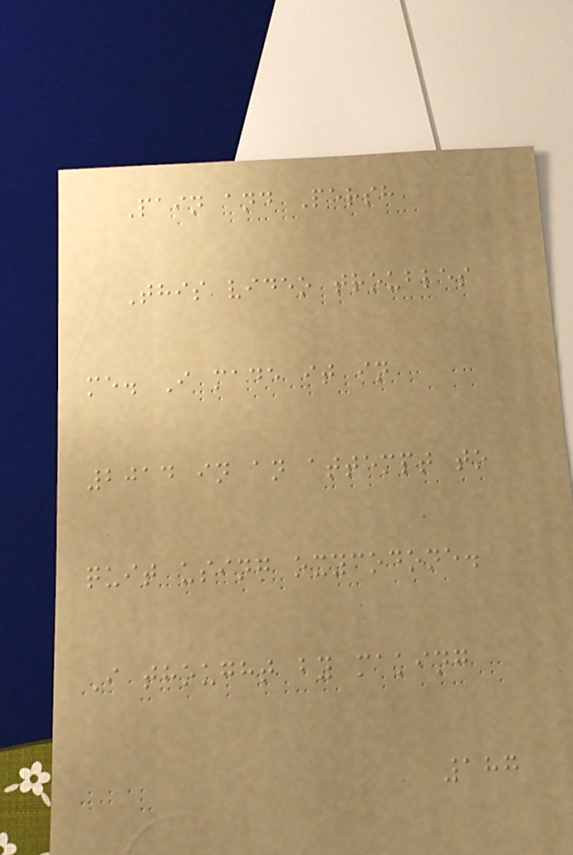Pain and Persh
This video troubles
me. I made it in
2014 in an attempt to
quit using oxycodone.
I thought by making
187
